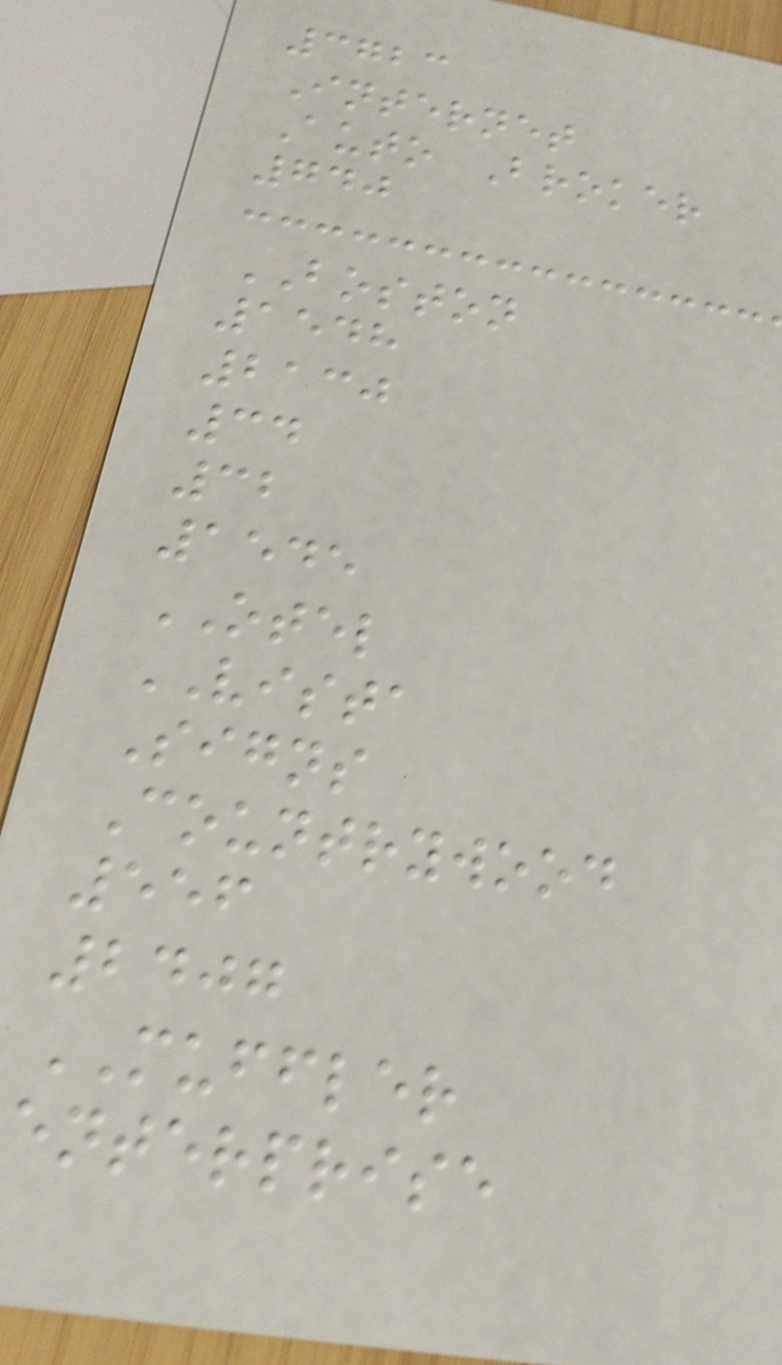3723
Internet
Auto Broker
740
BOSTON
1548
2130
34
32
1545
OTEL
VISTA
Signs
Countrywood
556
2407
MUFFLER
enterprise
